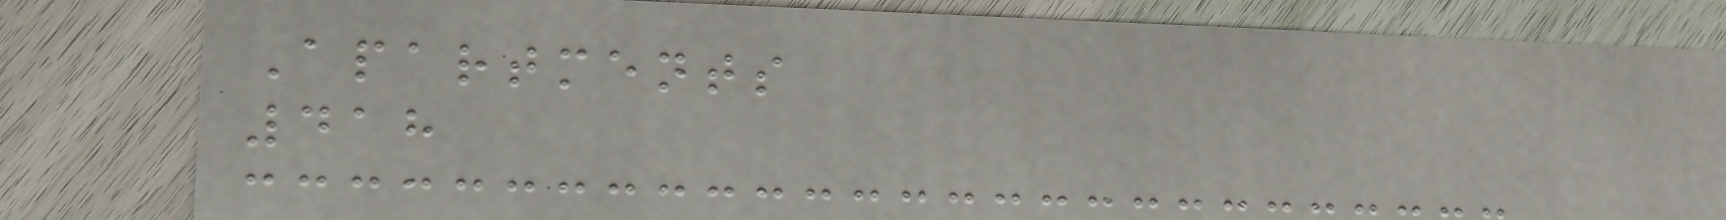Apartments
418
